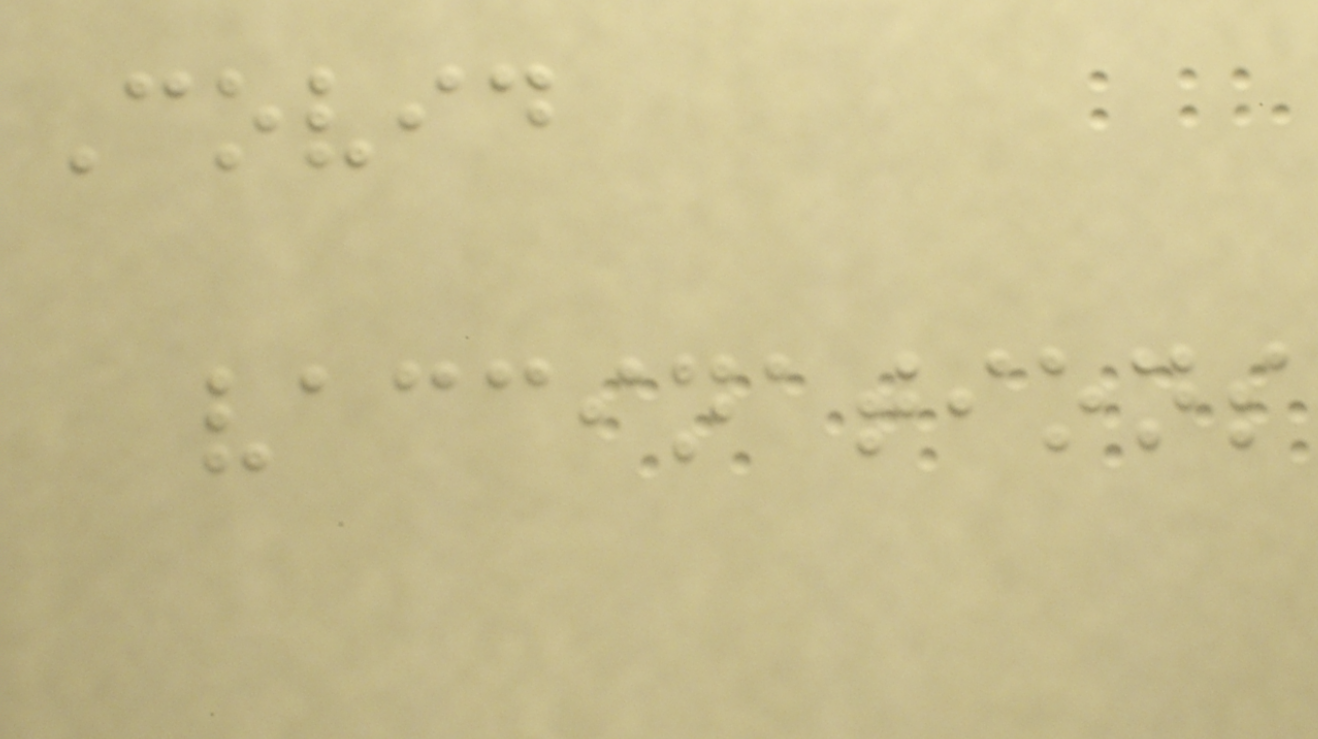Covid
vaccinations
